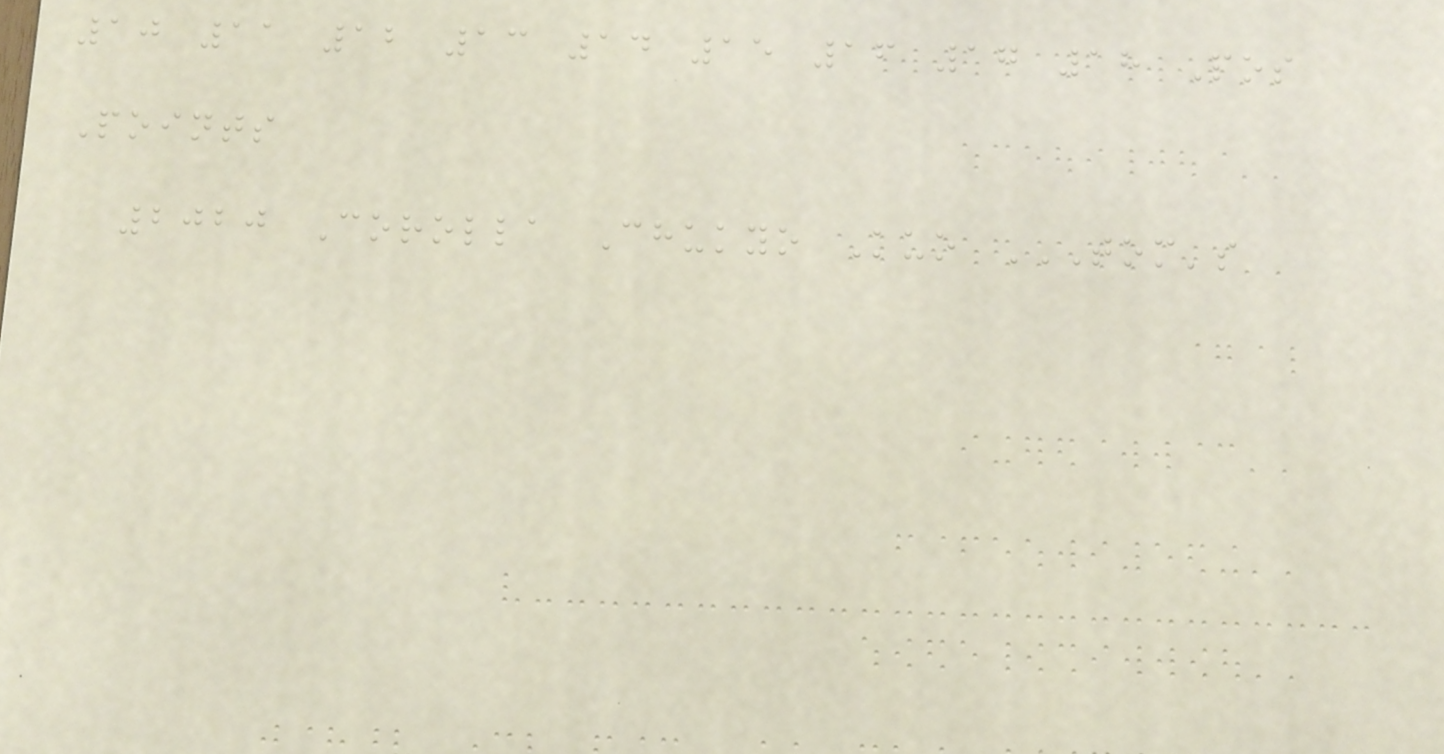10 11 12 13 14 15 16 17 18 Pos
Points
2020 Corolla Chukyo Kuo TOM'S
